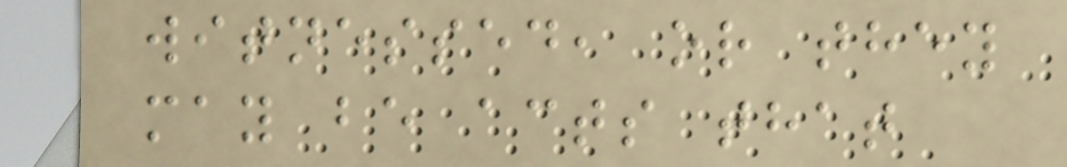witnessed, or they
may be acts that
